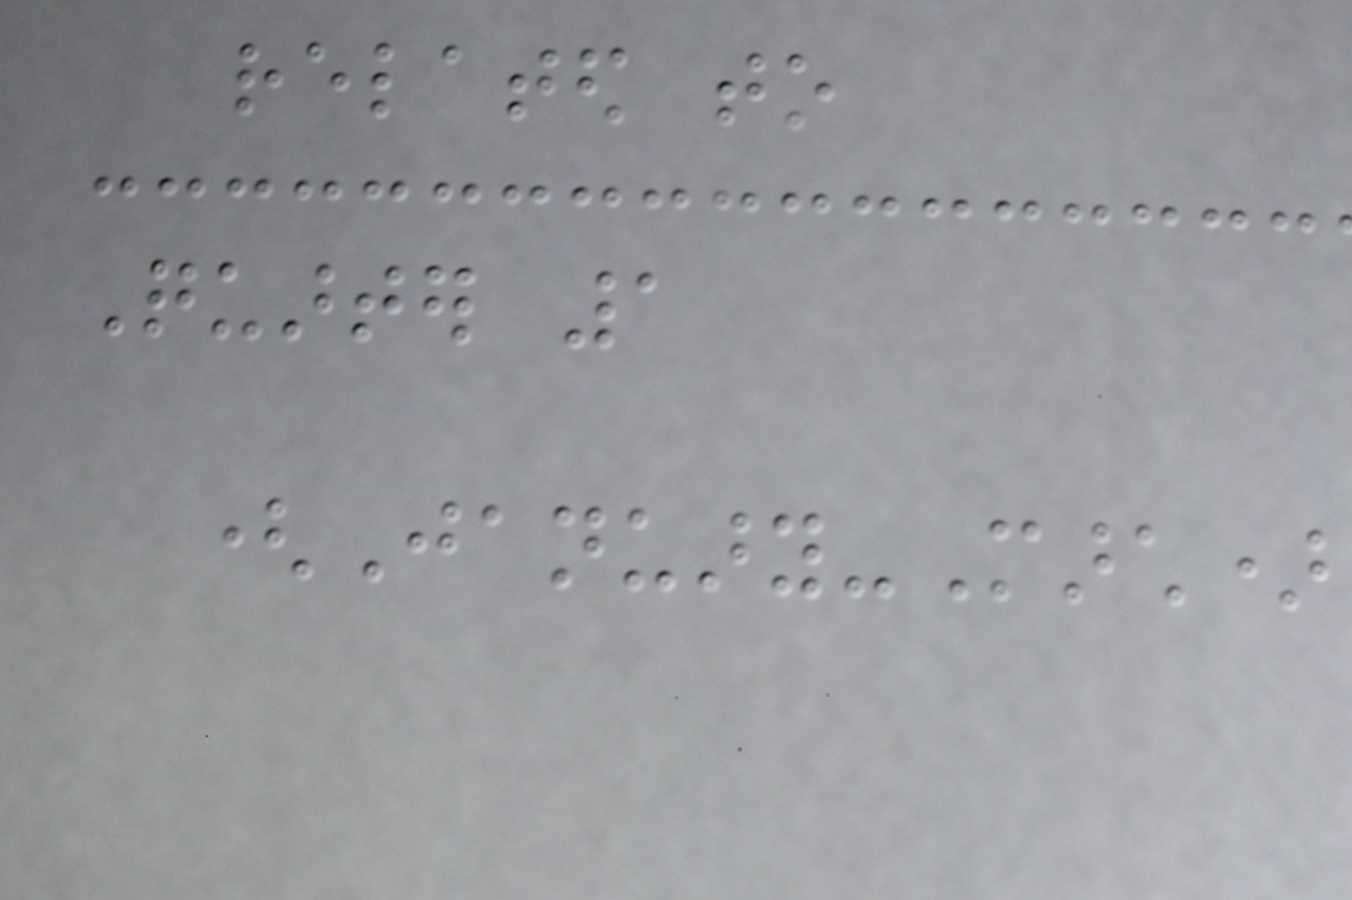related to
Quarter 1
(January-March)
